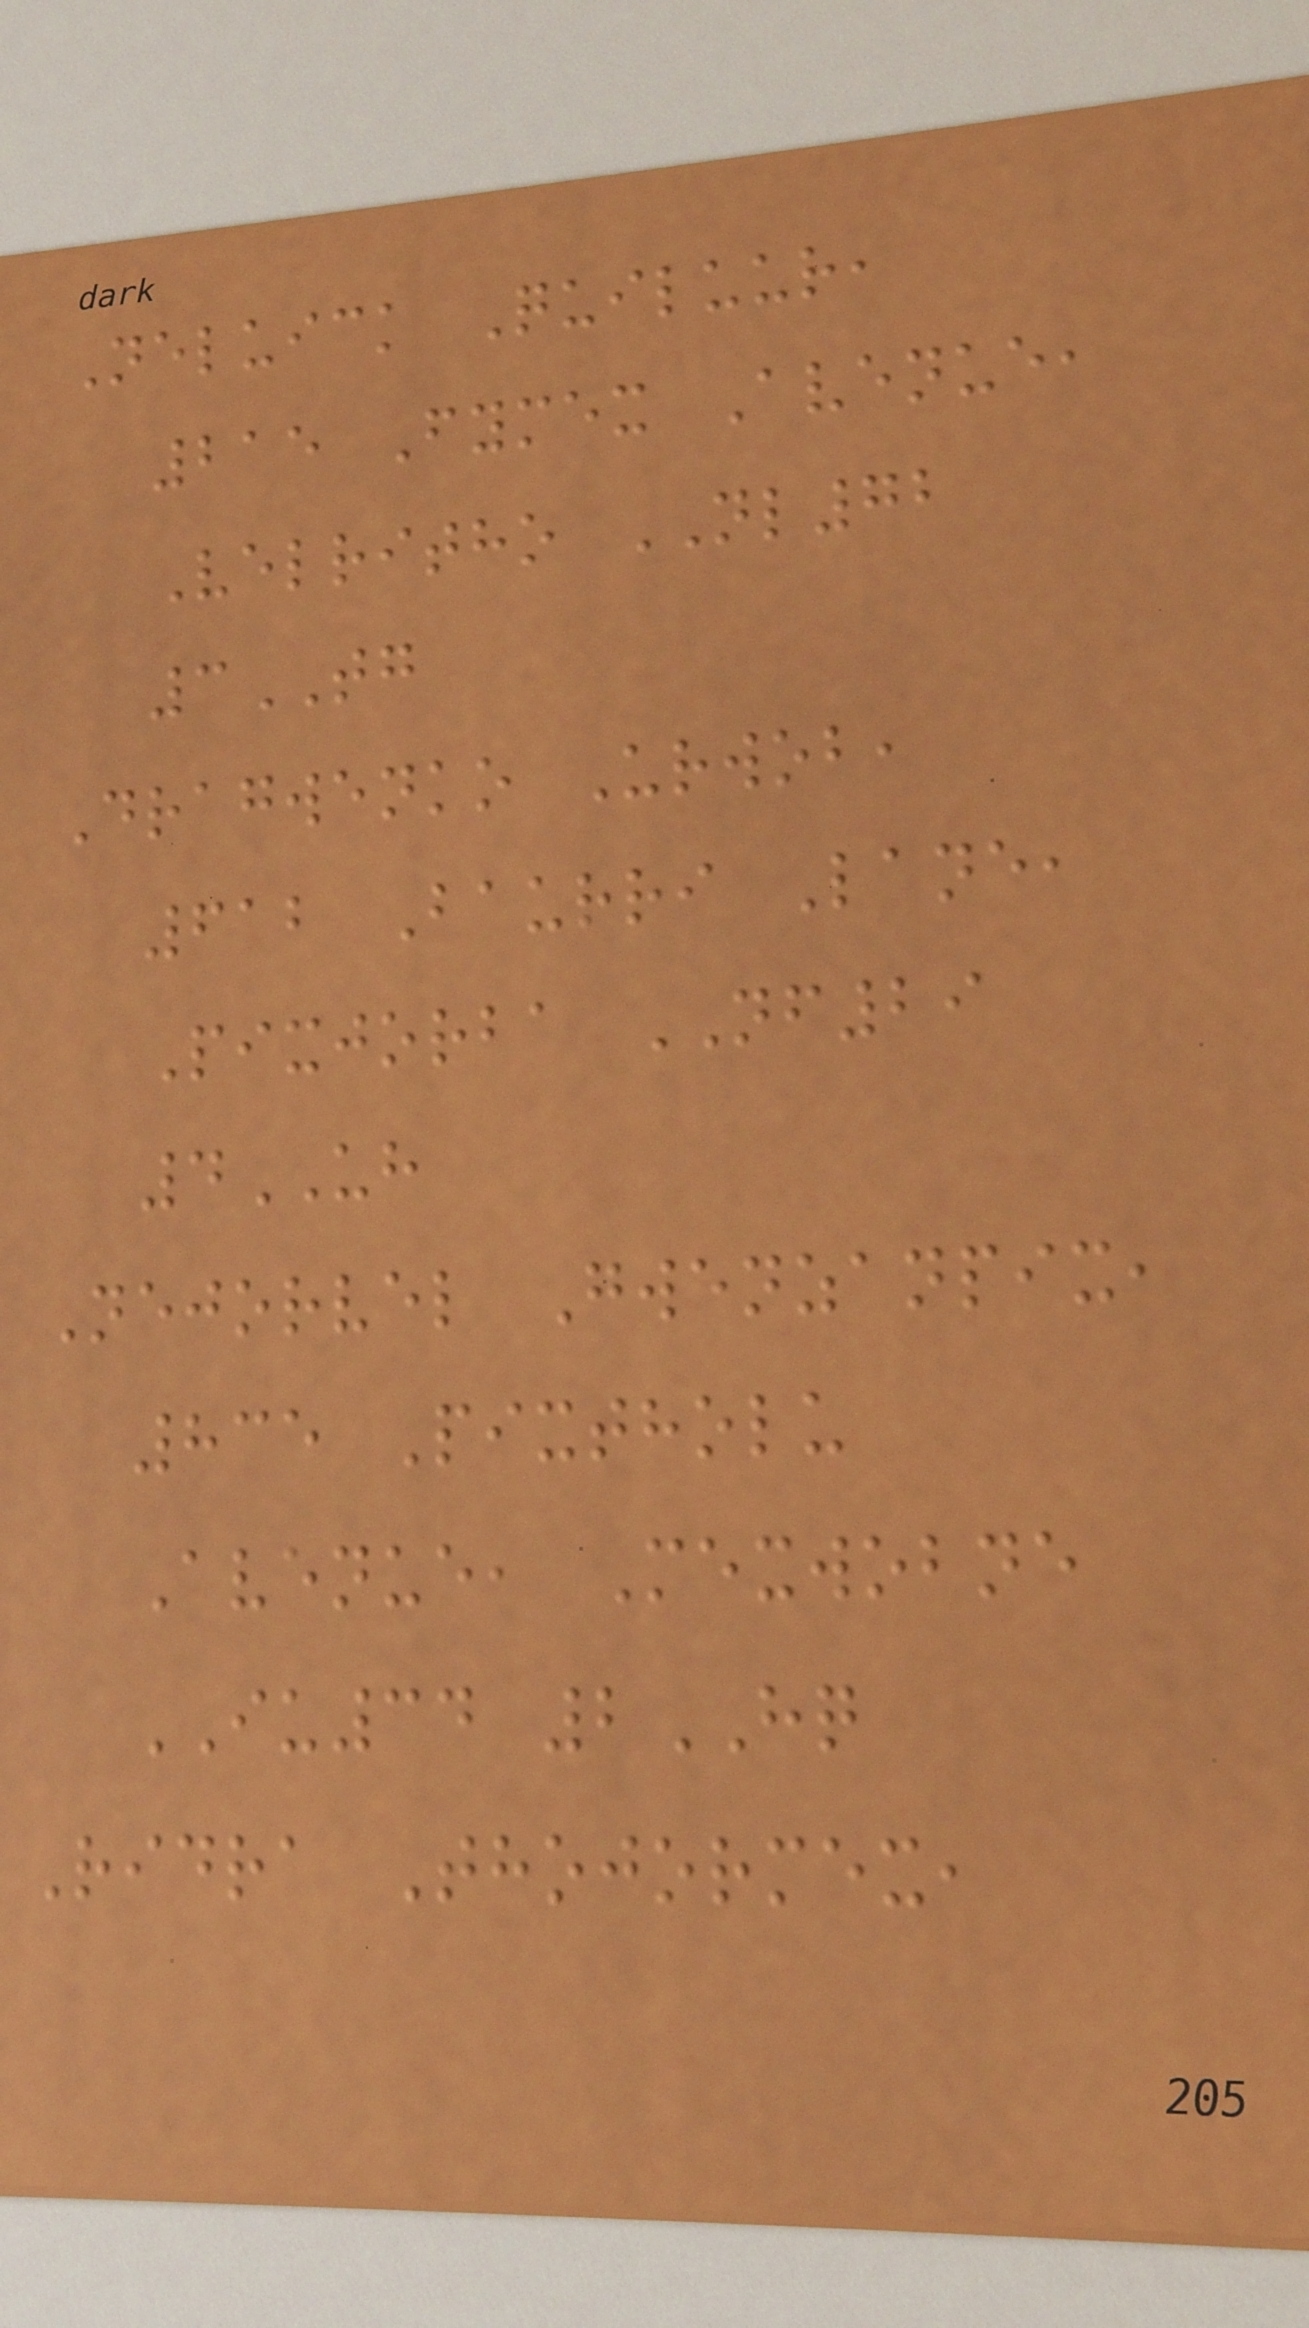Neluick Quiluur,
215 Fymex Avenue,
Velritho NL72
3TG
Dragwenko Urwob,
612 Baurri Lane,
Pixjorba NF29
4UH
Nejorvel Gwenzanpix,
835 Pixtholu
Avenue, Mexwobne
IU34 2HQ
Ridra Thojormex,
